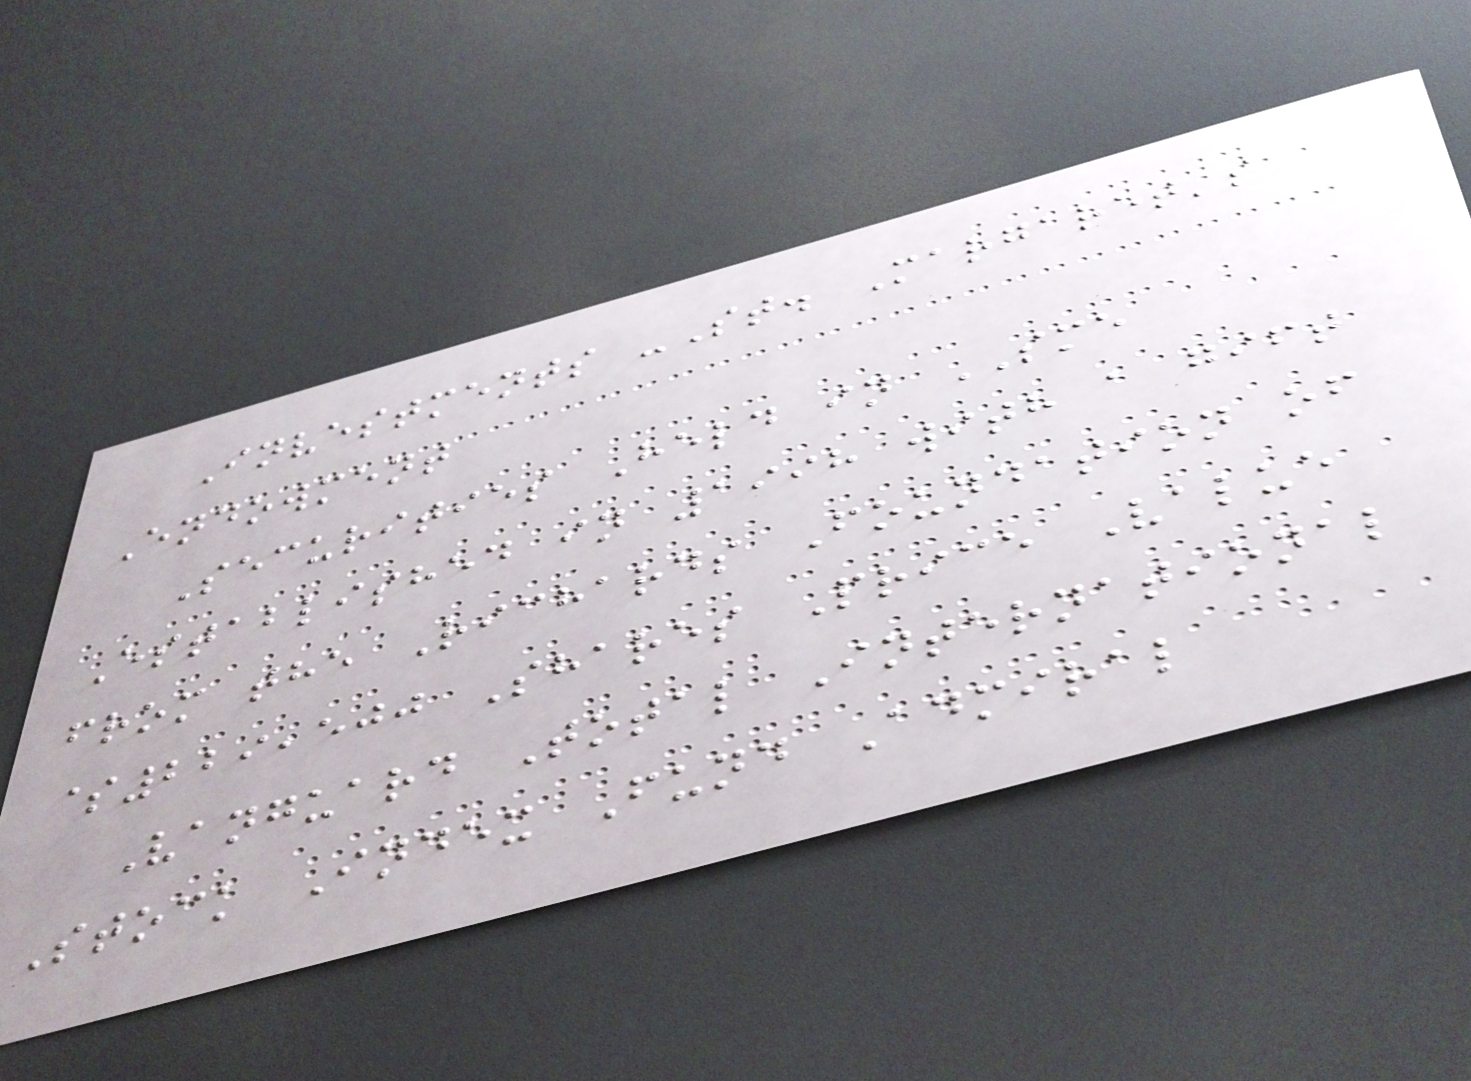Investments -St. Margaret's
Endowment
Securities Held in SME
Established in 1998 with a gift
from the Richards Foundation of
$229,500 Shares Price Value
Vanguard Total International
Stock Index Fund Admiral
